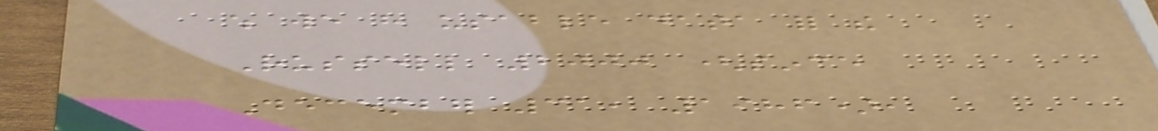which we have usable data for the
Russell 2000 (since
December 31, 1986),
